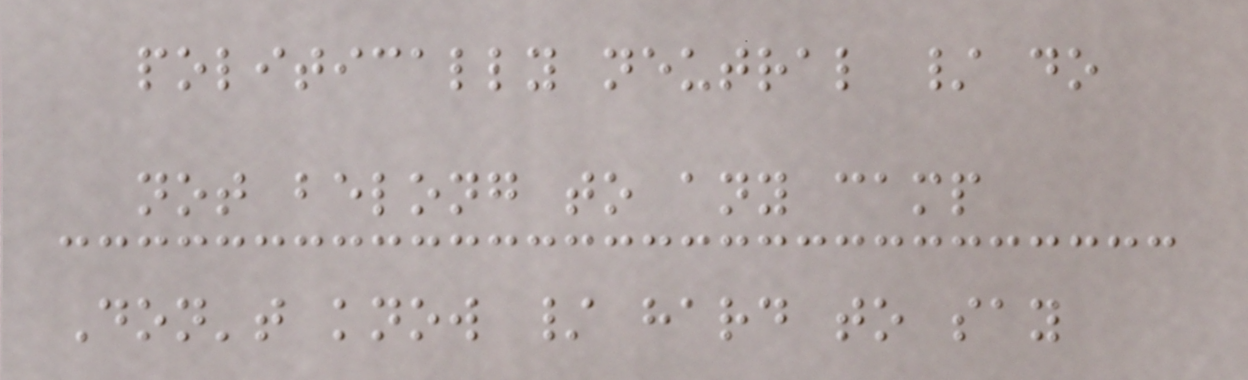politically neutral / do
not belong to any camp
Don't know / hard to say
